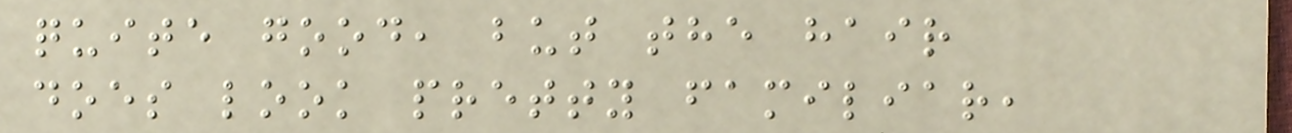quite good, but the hair
does look pretty familiar,
